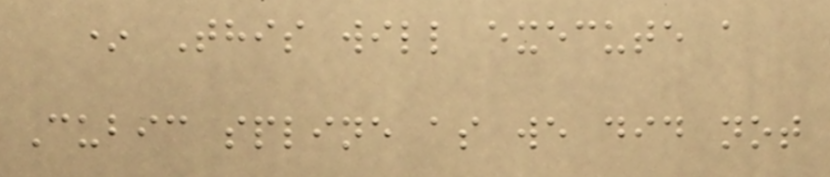* This will execute a
Cubic spline as we did not
